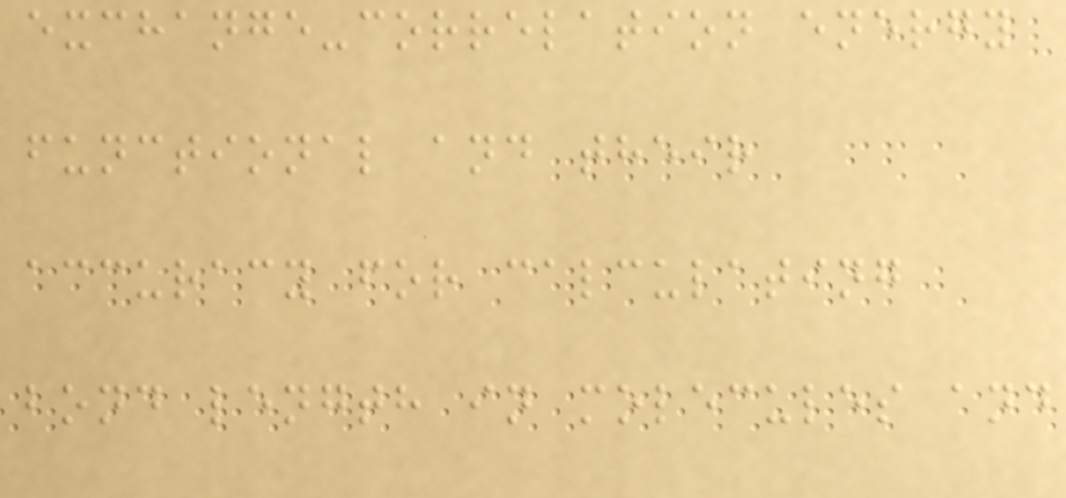exchange-correlation energy
functional and their
accuracy for calculating
bond length in molecules and
